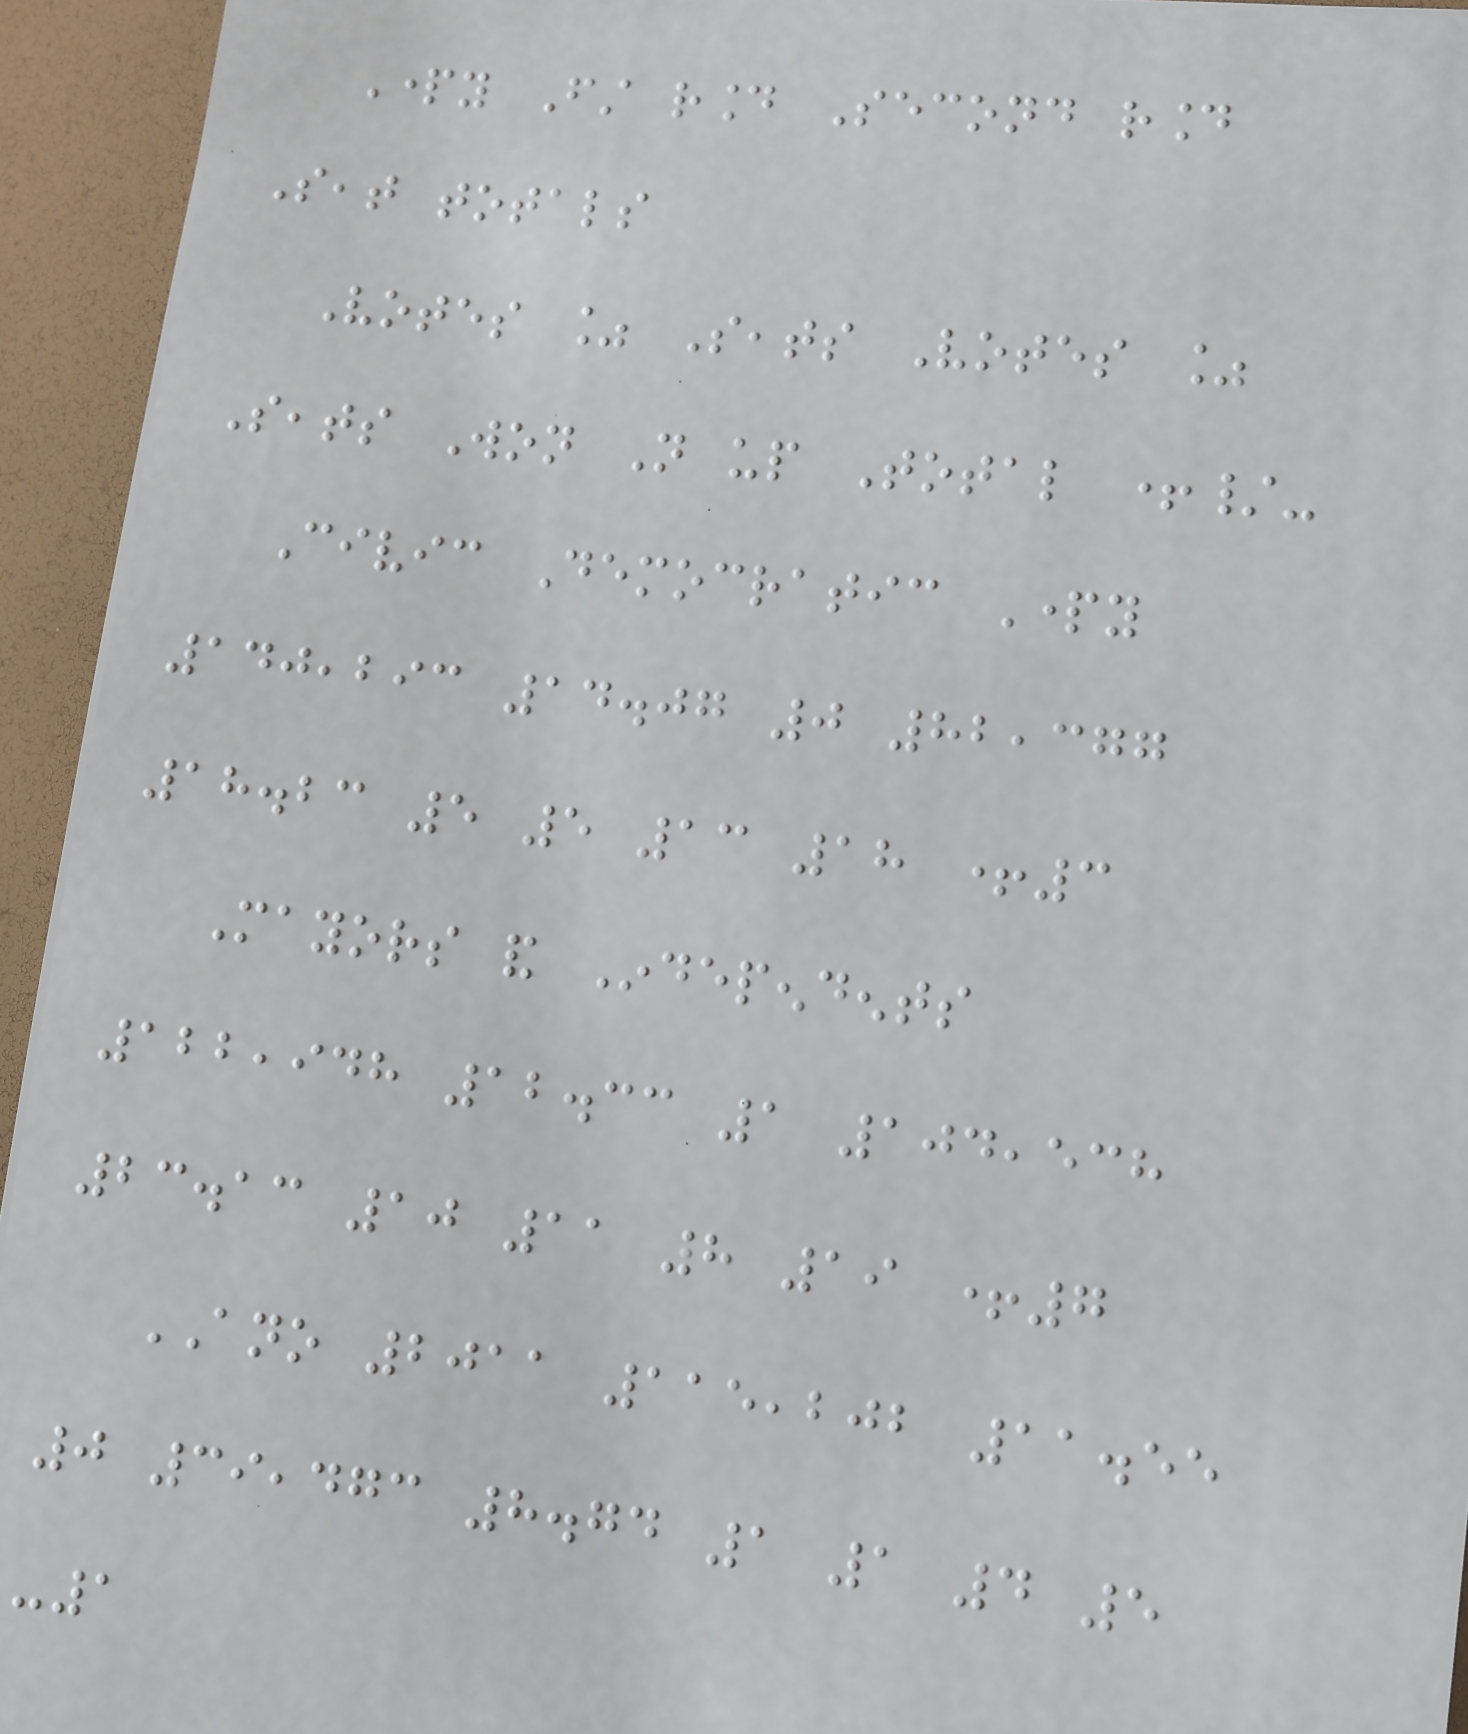Party First round Second round
Seat totals
Votes % Seats Votes %
Seats Won Not up Total +/-
Civic Democratic Party
140,293 14.07 0 82,377
18.23 5 5 13 18 +3
Mayors and Independents
122,948 12.33 1 104,538
23.13 10 11 8 19 +7
ANO 2011 115,202 11.55
0 39,473 8.74 1 1 4 5
-1
